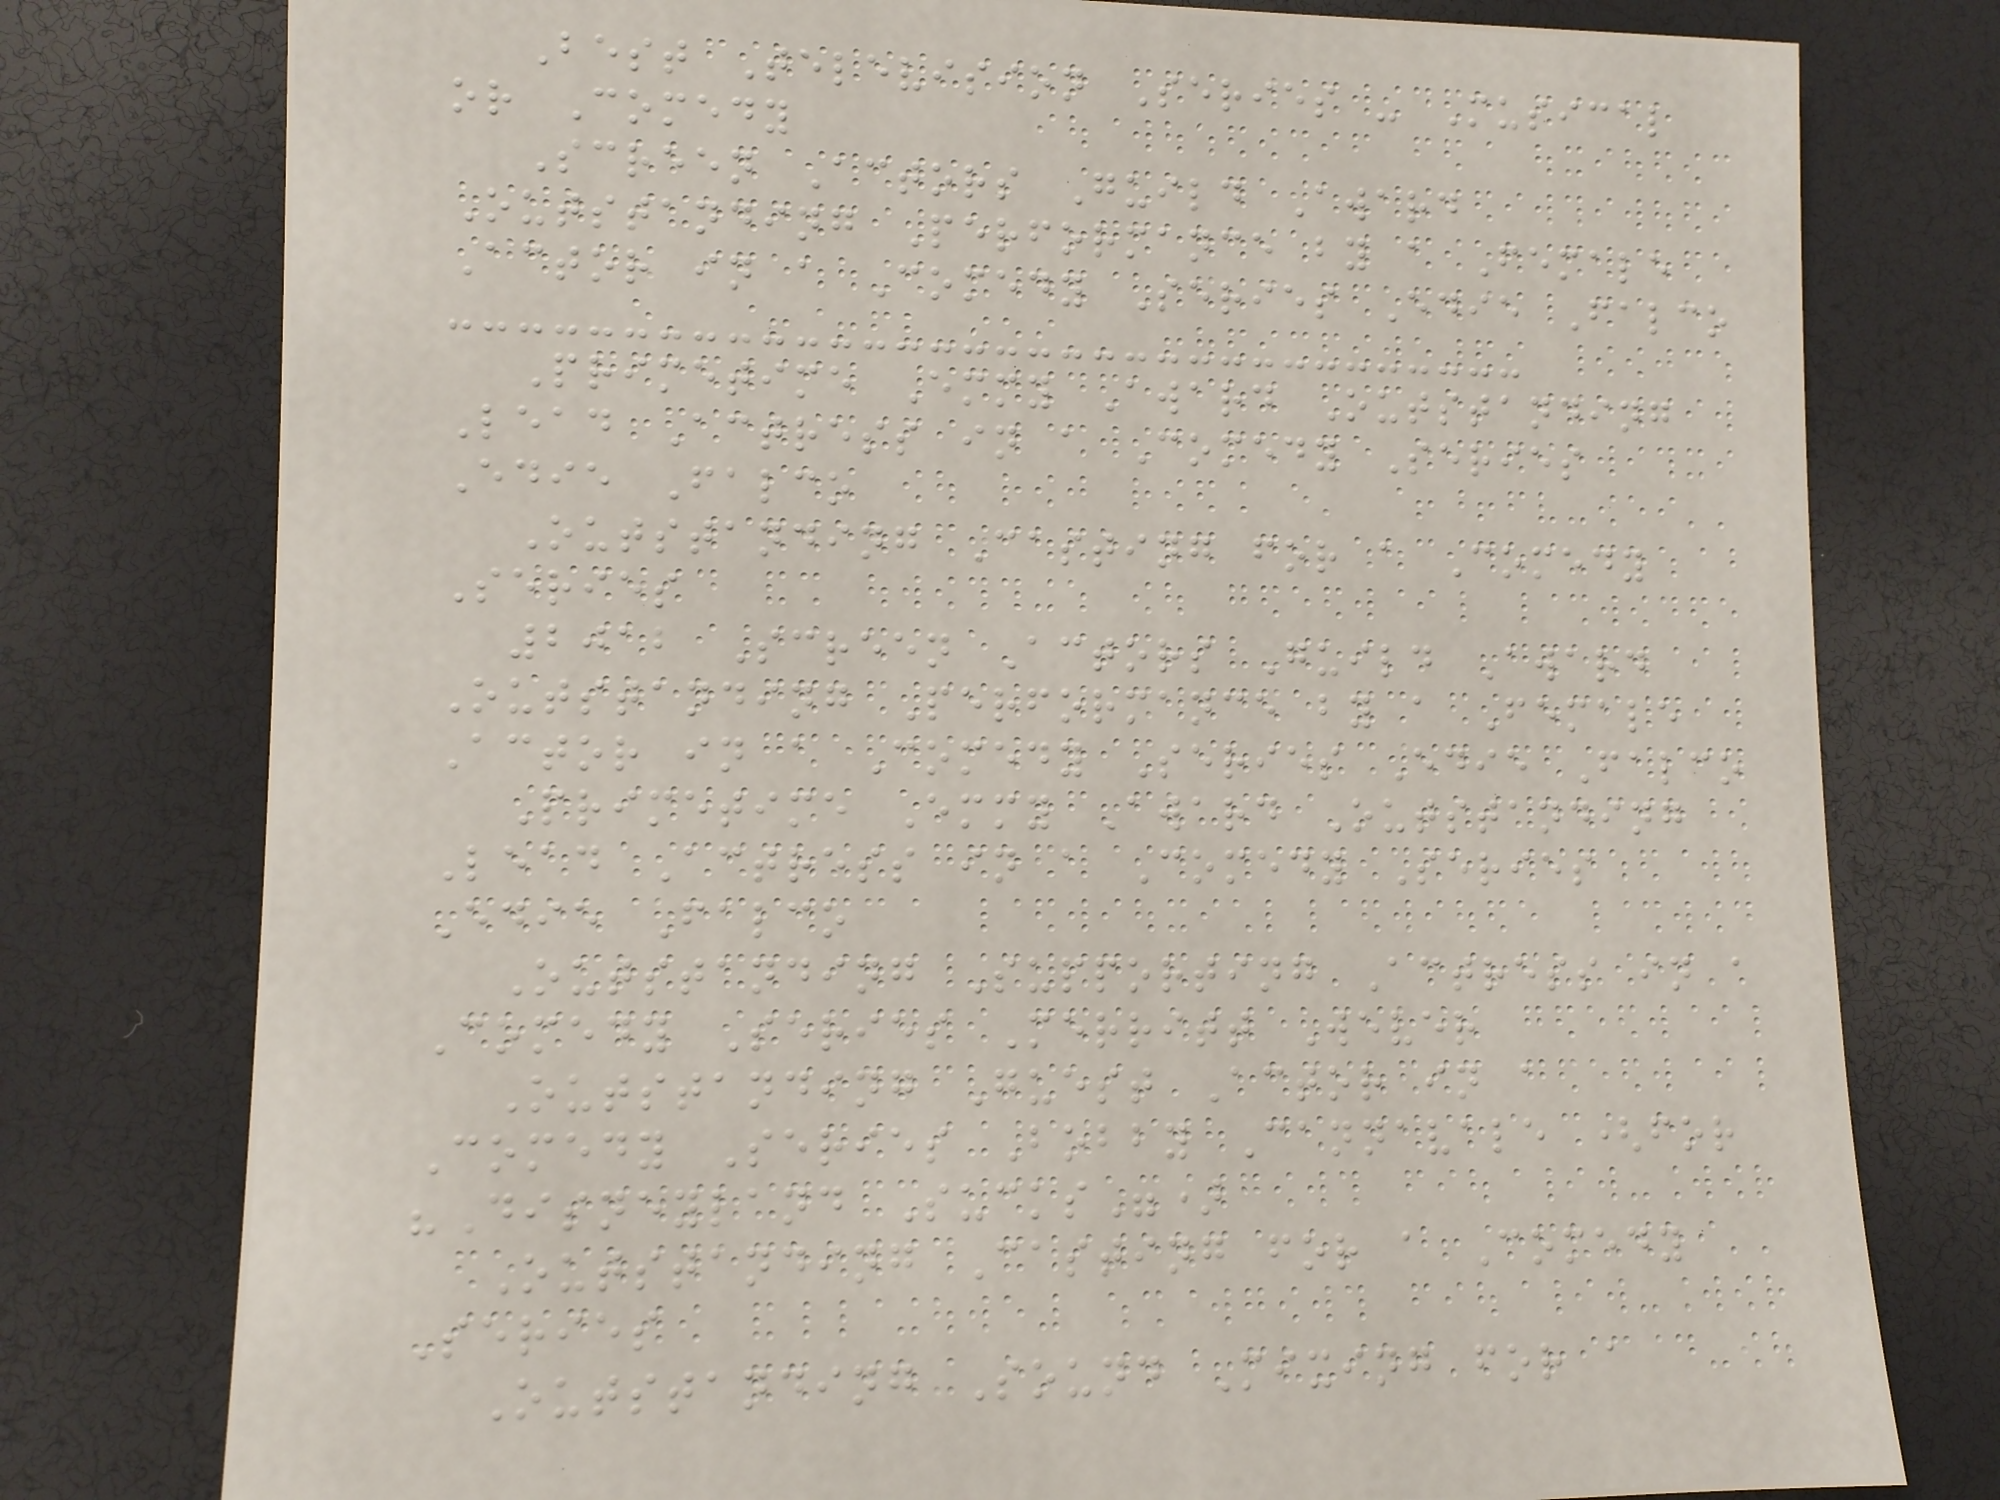Best Television Series - Musical
or Comedy
Screen Actors Guild Award
Outstanding Performance by a Female
Actor in a Comedy Series Edie Falco
Primetime Emmy Award Outstanding
Lead Actress in a Comedy Series
Edie Falco
Outstanding Casting for a Comedy
Series
2012 Screen Actors Guild Award
Outstanding Performance by a Female
Actor in a Comedy Series Edie Falco
Primetime Emmy Award Outstanding
Lead Actress in a Comedy Series
Edie Falco
Outstanding Supporting Actress in a
Comedy Series Merritt Wever
Outstanding Guest Actor in a
Comedy Series Bobby Cannavale (for
"Disneyland Sucks")
Outstanding Casting for a Comedy
Series
Outstanding Sound Mixing for a
